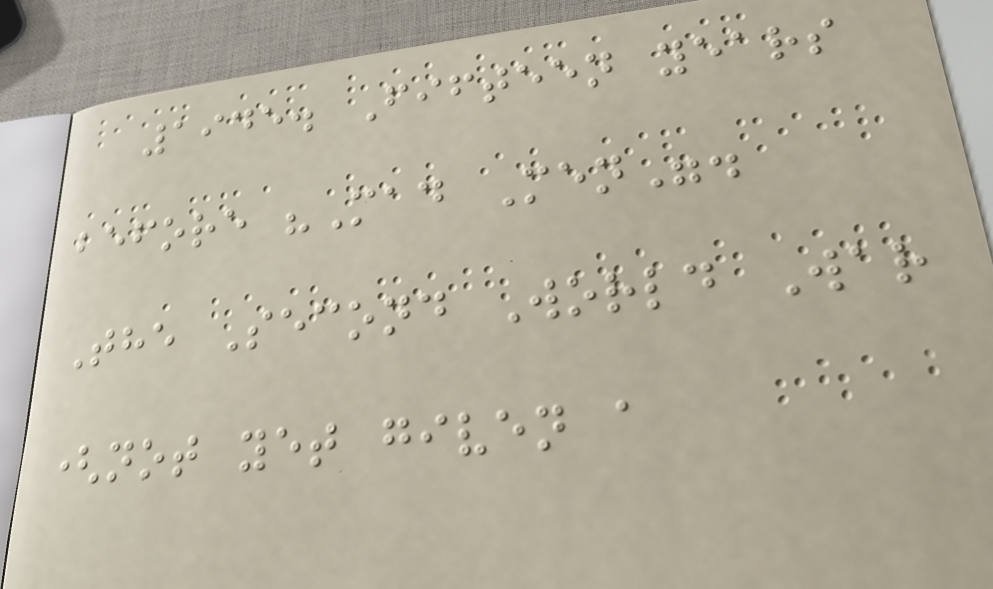1945. Fifteen years
before "Mad Men".
The Second World War
(not yet given a
